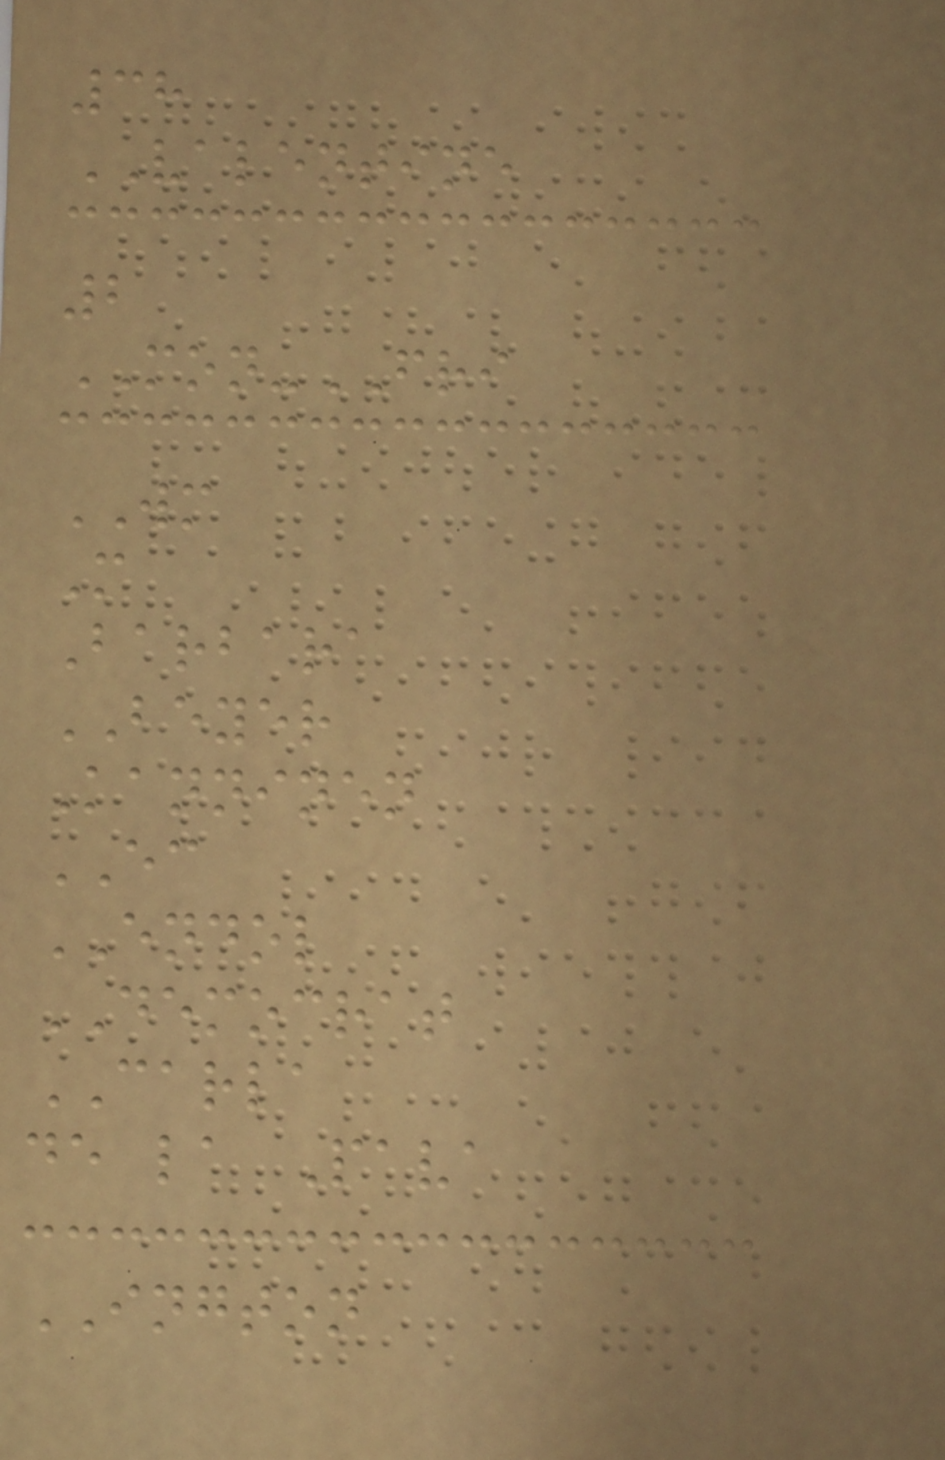38
VALENTINE
2
MON-FRI
WM
M
Barbara
BEYER
Kanninen
EC
ENDOL
DEMOCRAT
CARLA
de la Pava
INGTON
